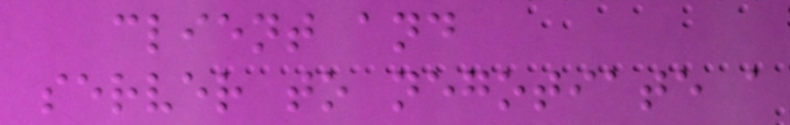client and
server to negotiate a
